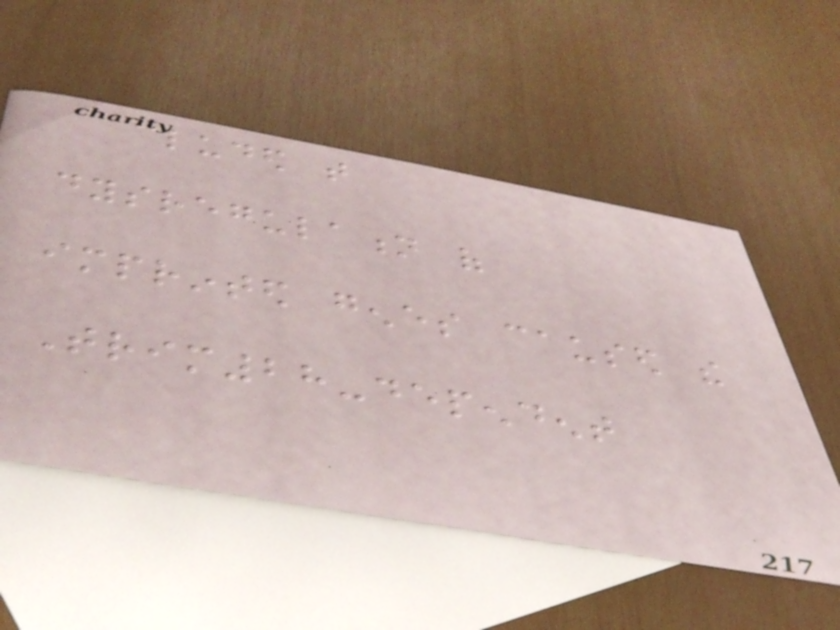cluded that
dysregulation of
imprinted genes caused the
Trim28-dependent
